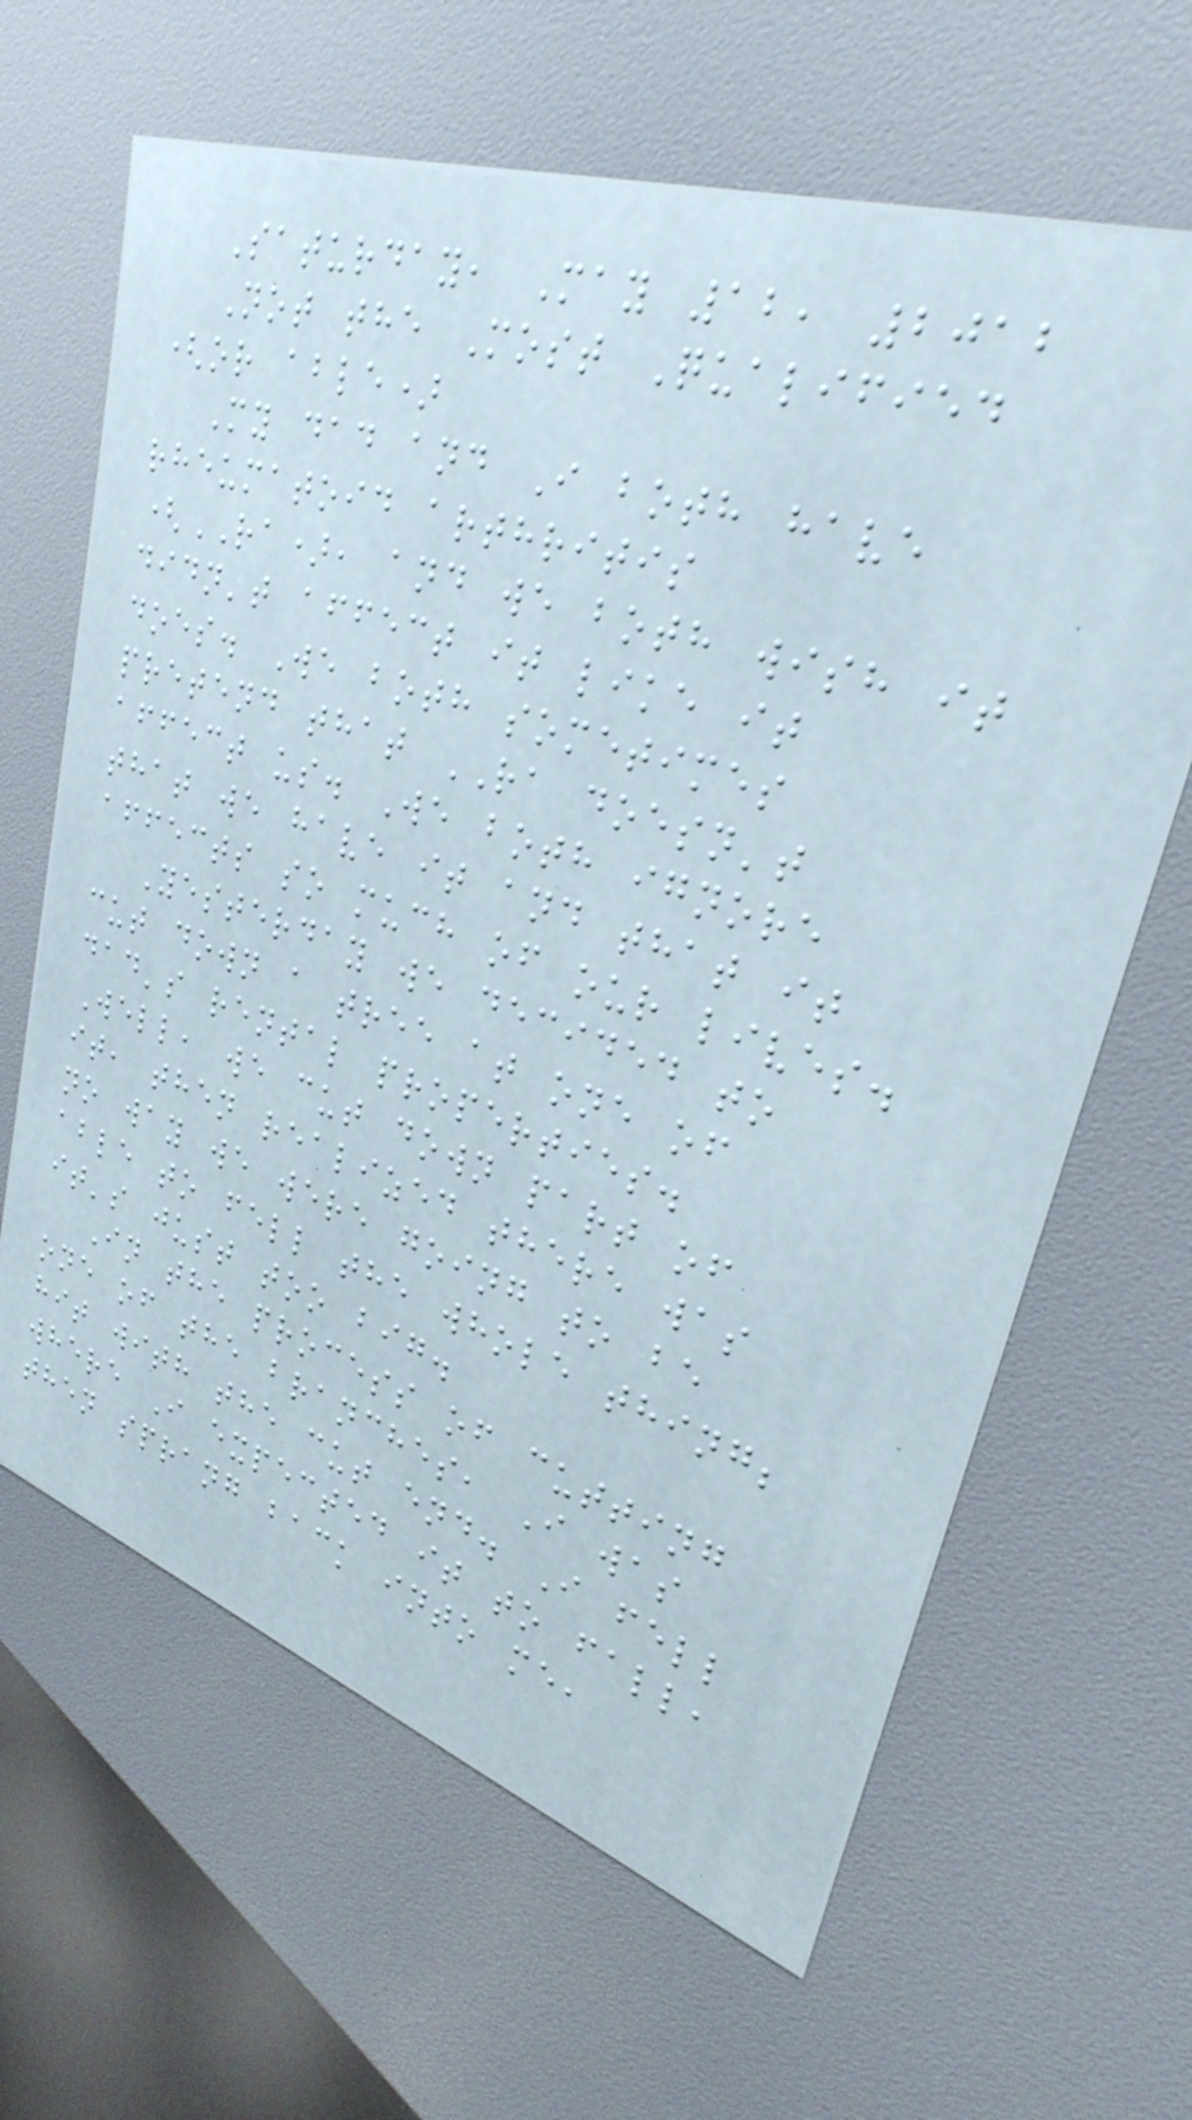Saturday, May 12, 2012
Not the Most Qualified
(or able)
My dad and I both have
rheumatoid arthritis
(RA), and we both wish it
didn't affect it like it
does. We both sometimes
pretend that RA doesn't
affect us. We both ignore
that we have it and that it
affects so much of our lives.
Yesterday we decided to
cut down a tree at one of
dad's rental properties.
Well, we cut down part of
it, then realized there was
no way we were going to be
able to fell the whole thing;
it's just too big.
In the process of cutting
one of the branches, I was
hit with the cut end. I fell
where I expected it to fall,
then sprang back into me,
